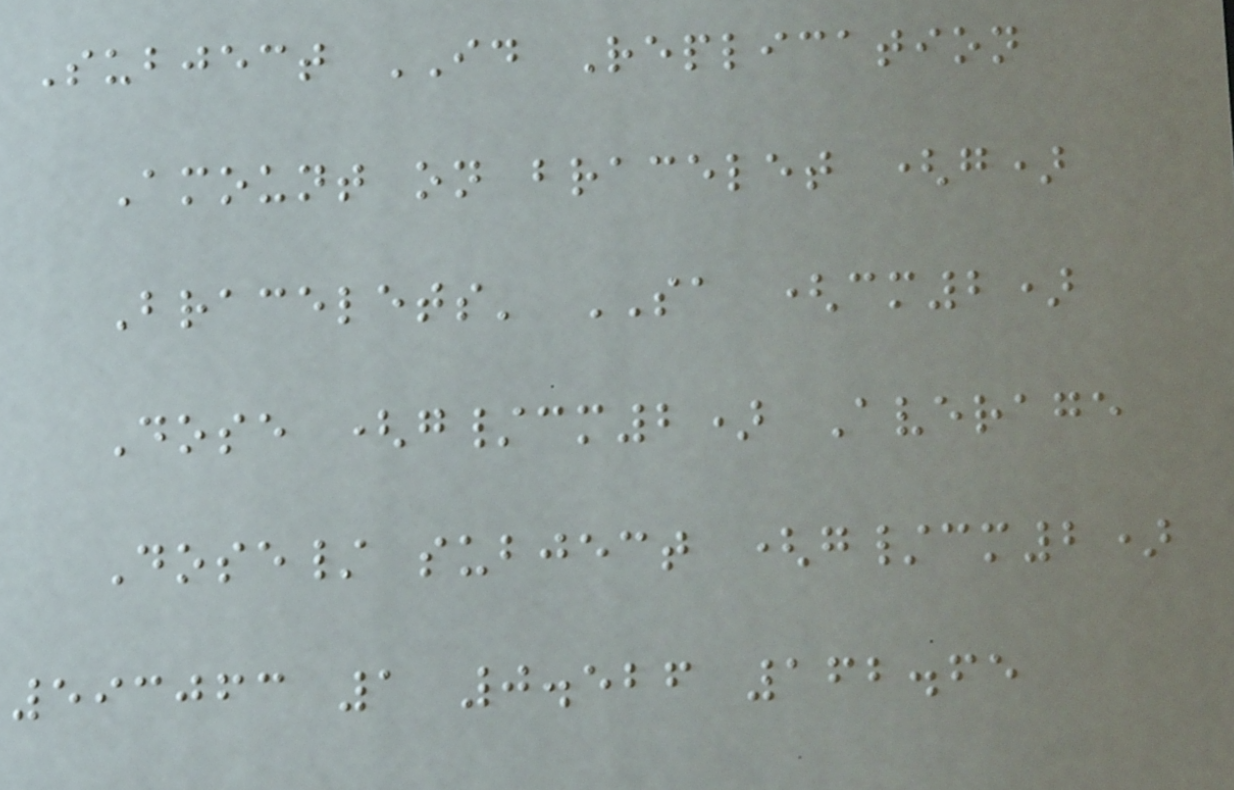Subject ID Replication
Amount on bracelet (g)
Bracelets' SA (cm2)
Dose (g/cm2) Average
Dose/ subject (g/cm2)
593063 1 0.526 162.65
